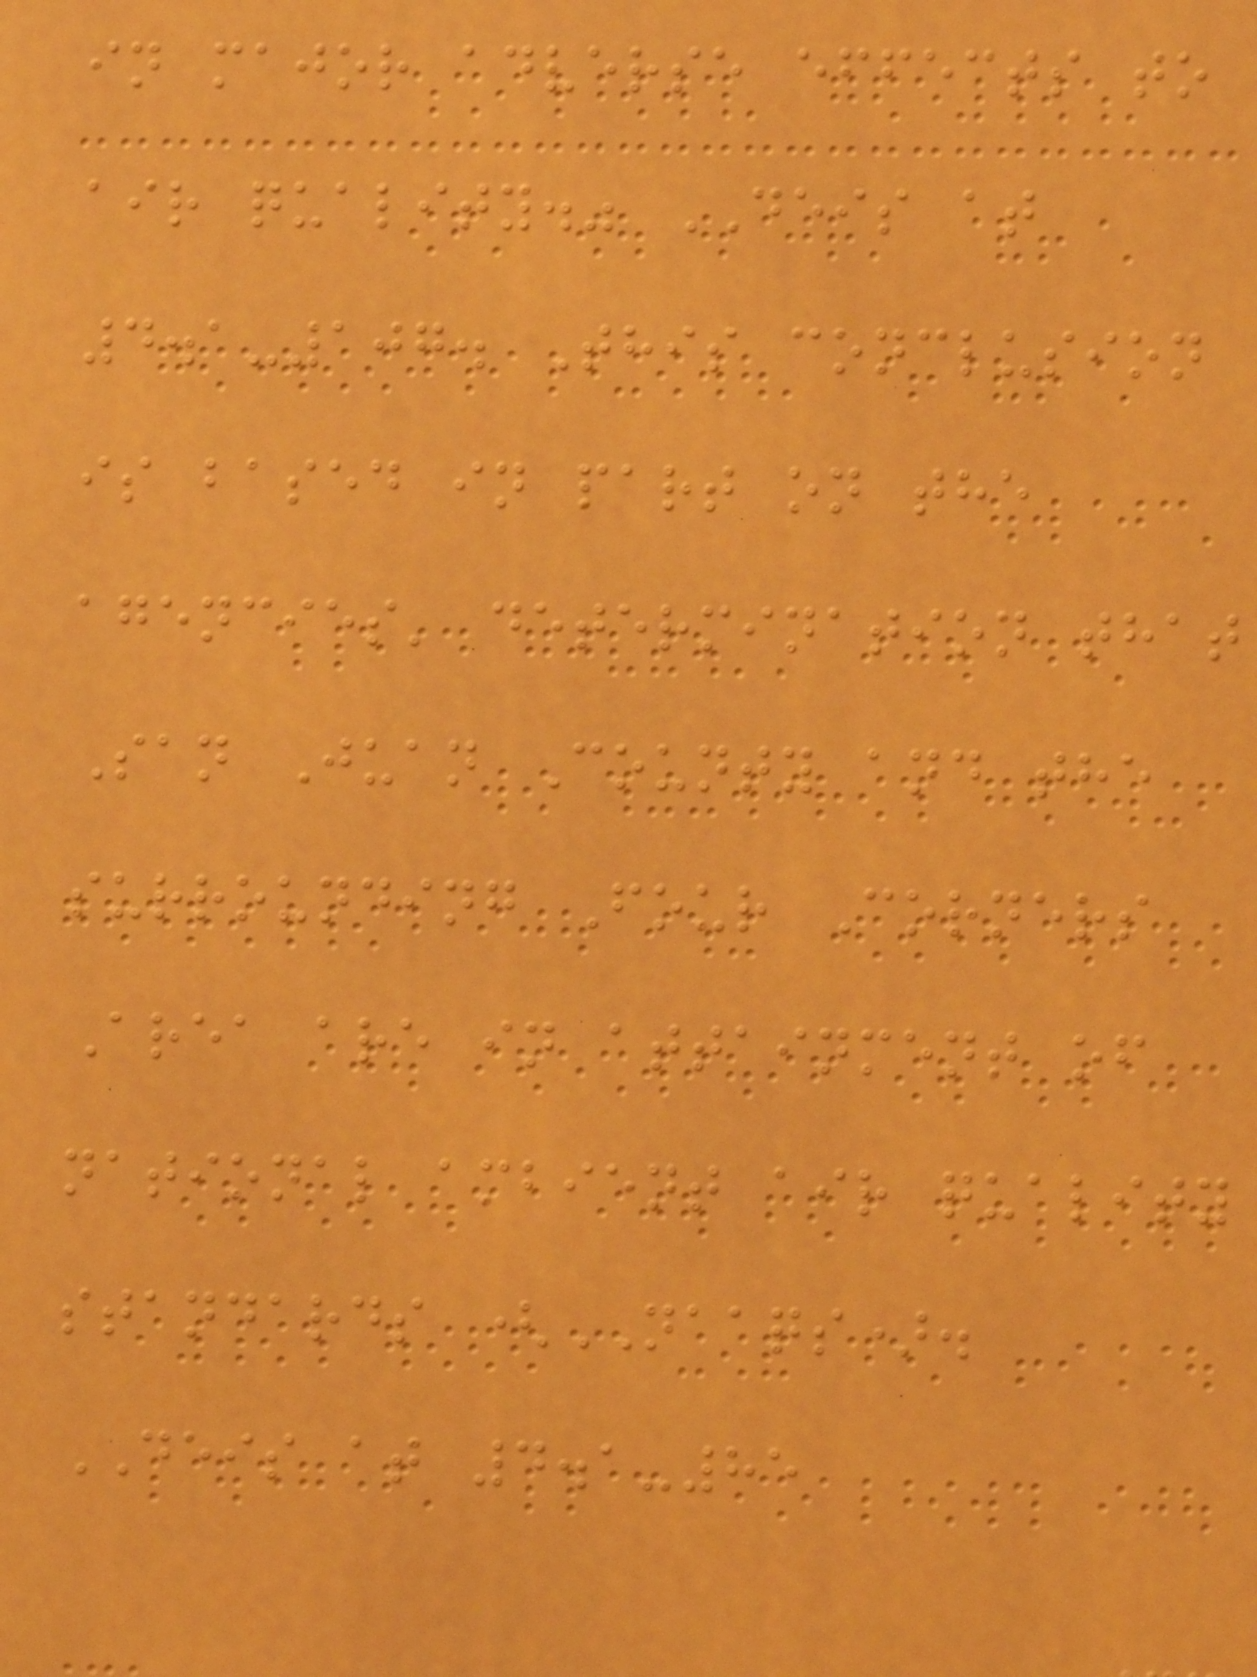in major adverse effects to
air quality." DEIS at
4.1-107. This conclusion
is based in part on the
agencies' determination that
San Juan County and the
surrounding Four Corners
Area are in attainment of
national ambient air quality
standards (NAAQS).
DEIS at 4.1-85
